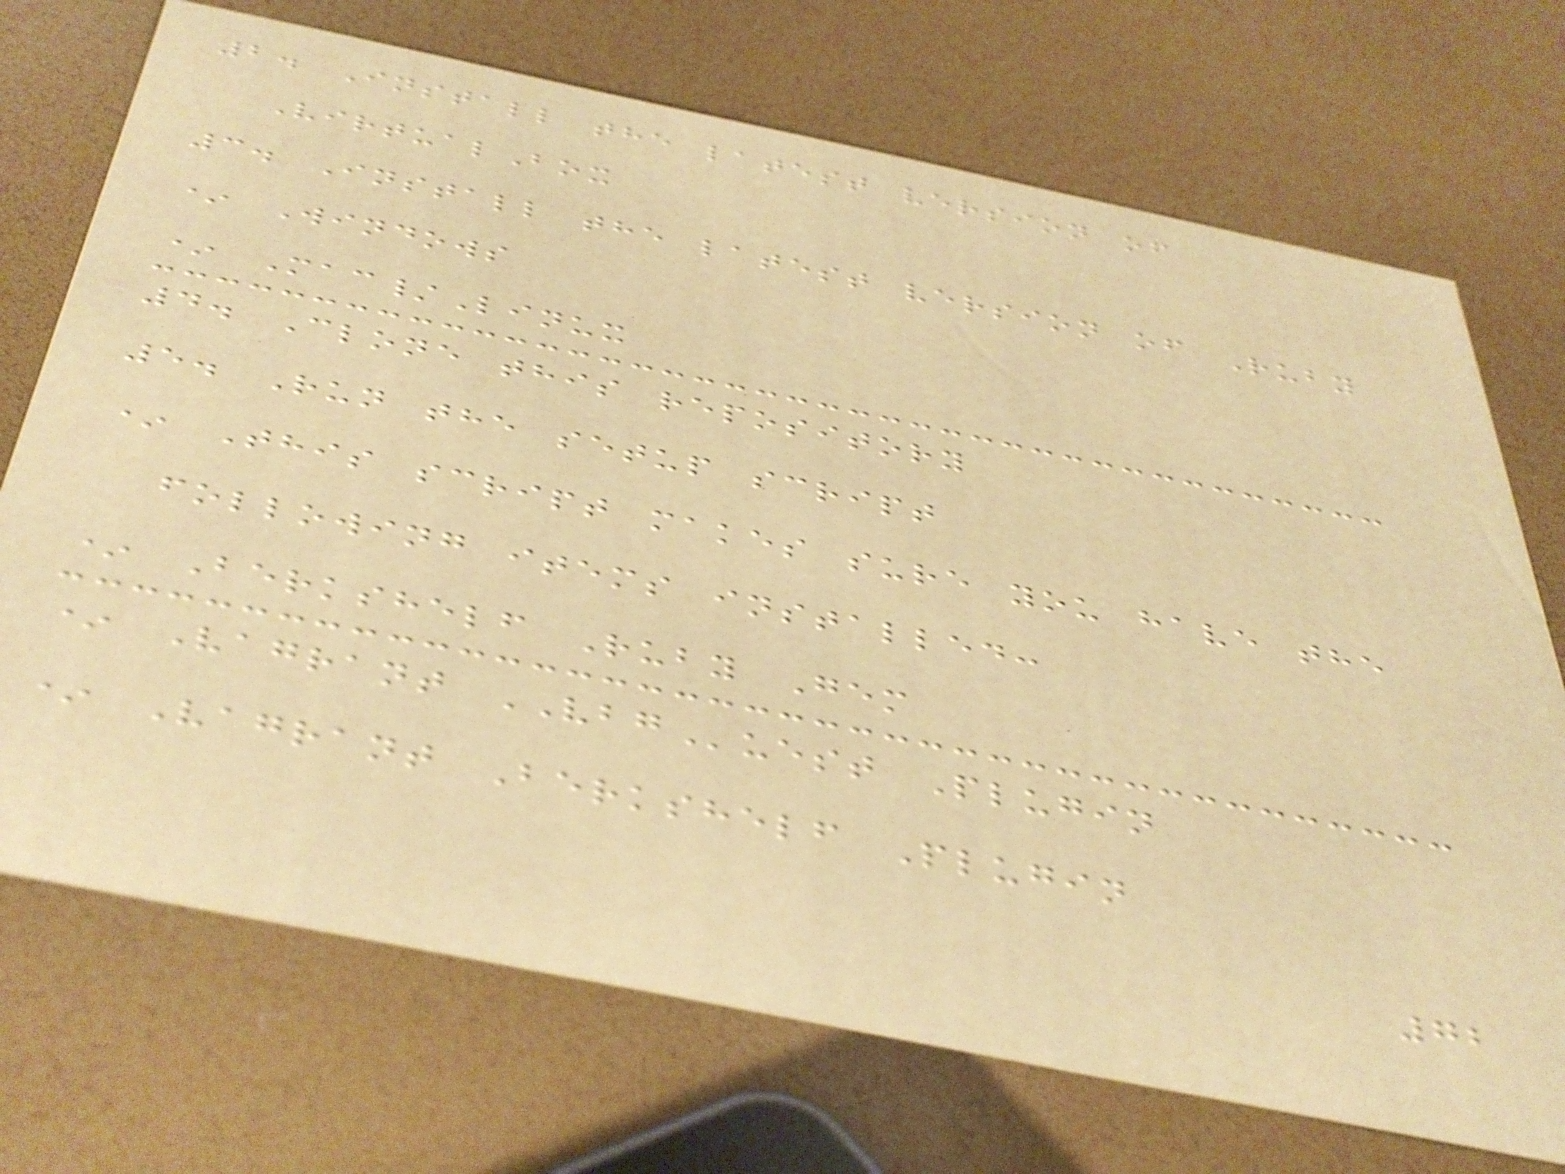2. Install the latest version of
VirtualBox
3. Install the latest version of Ruby
* Windows
* Mac/Linux
4. Clone this repository
5. Run the setup script
* This script makes sure you have the
following items installed:
* Berkshelf Ruby Gem
* Vagrant VBGuest Plugin
* Vagrant Berkshelf Plugin
72
